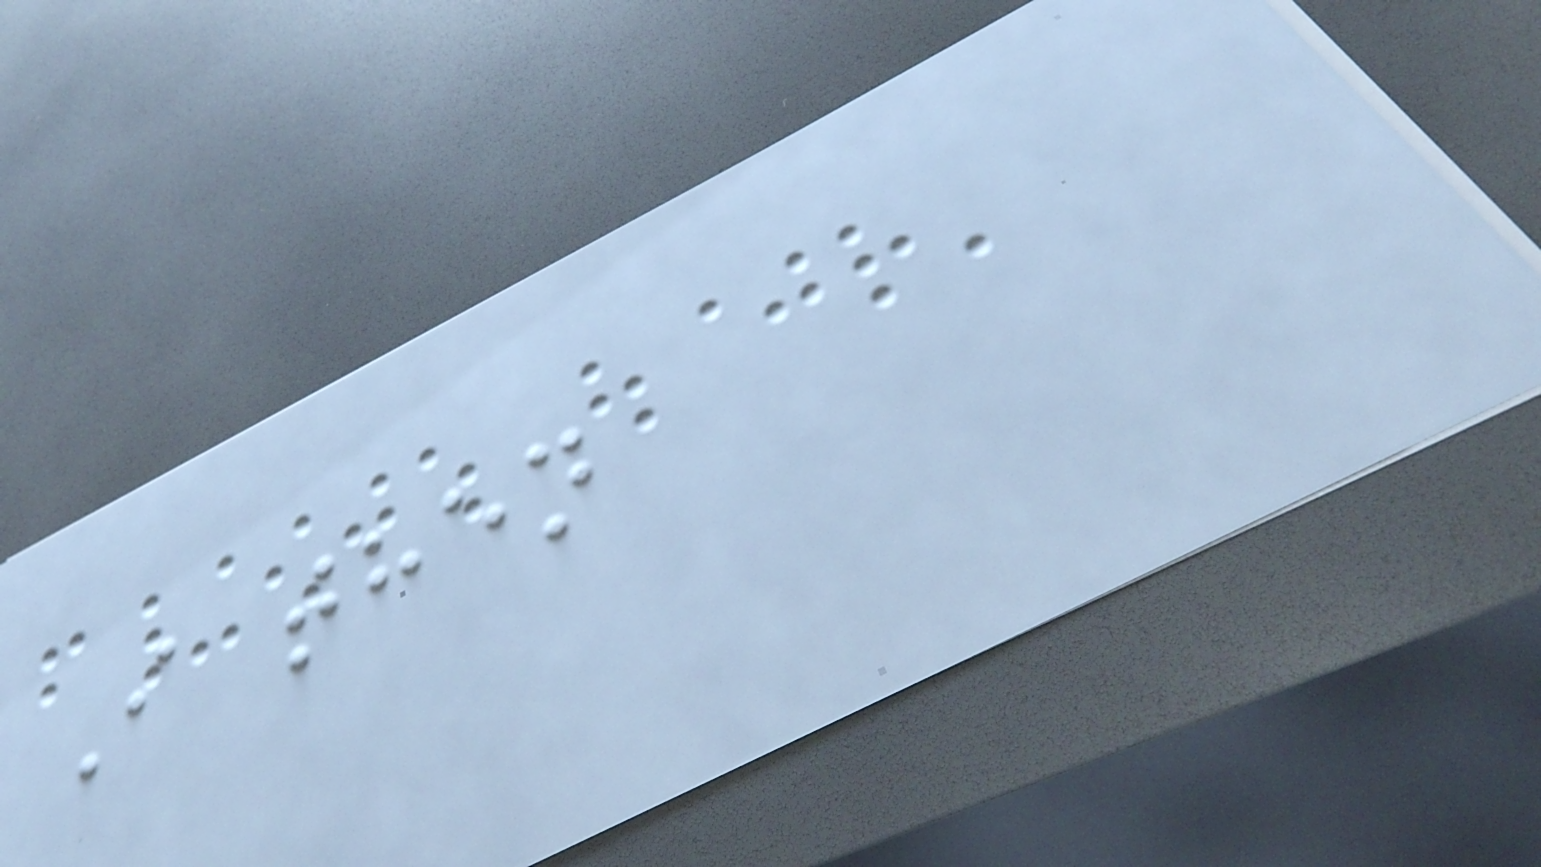I then
